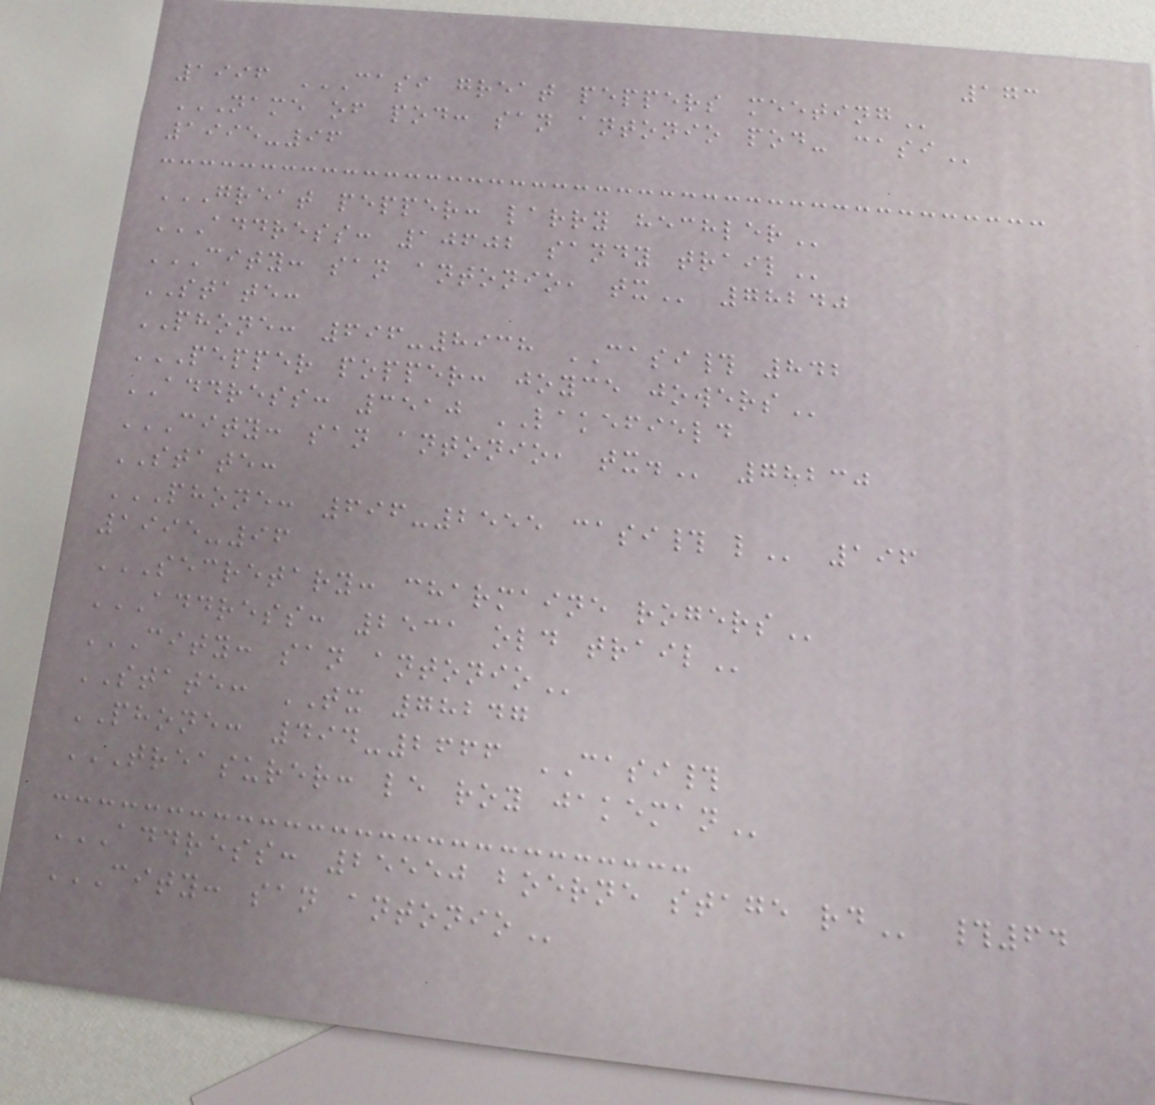173
1996 CASI GREAT PEPPERS MEETING
NAME OF POD: SAN ANTONIO POD- CASI
1995-96
GREAT PEPPER: LARRY HECHLER
ADDRESS: 10602 SANDY TRAIL
CITY: SAN ANTONIO, TX 78240
STATE:
PHONE: 696-8938 CASI# 842
PEPPER POPPER: JOYCE JOWERS
ADDRESS: 3510 LAKEFIELD
CITY: SAN ANTONIO, TX. 78230
STATE:
PHONE: 696-2555 CASI# L 196
1995-96
SECRETARY: CHARMAINE ROGERS
ADDRESS: 2531 OLD TRAIL
CITY: SAN ANTONIO
STATE: TX 78247
PHONE: 494-2666 CASI#
TREASURER: LE ROY JAKEMAN
ADDRESS: 25550 BOERNE STAGE RD #64
CITY: SAN ANTONIO
